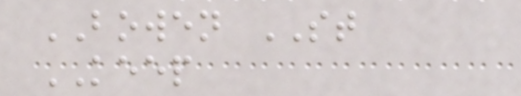BOWEN ST
KEEP
